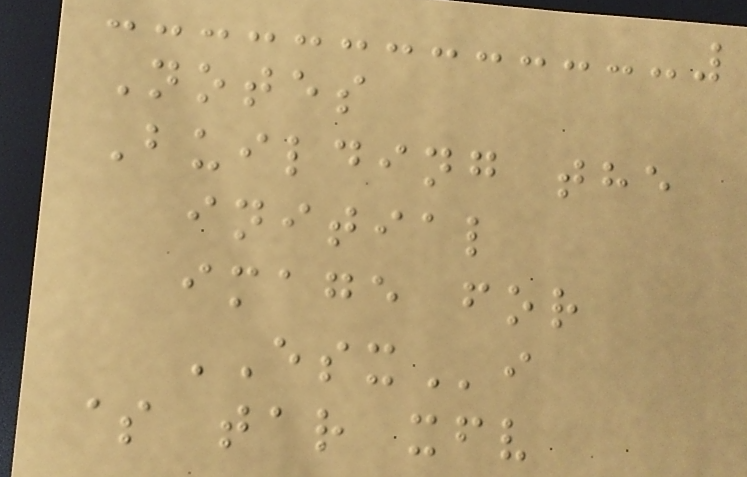Notes
Building the
initial
image for
ESXi
$ tar xfv
